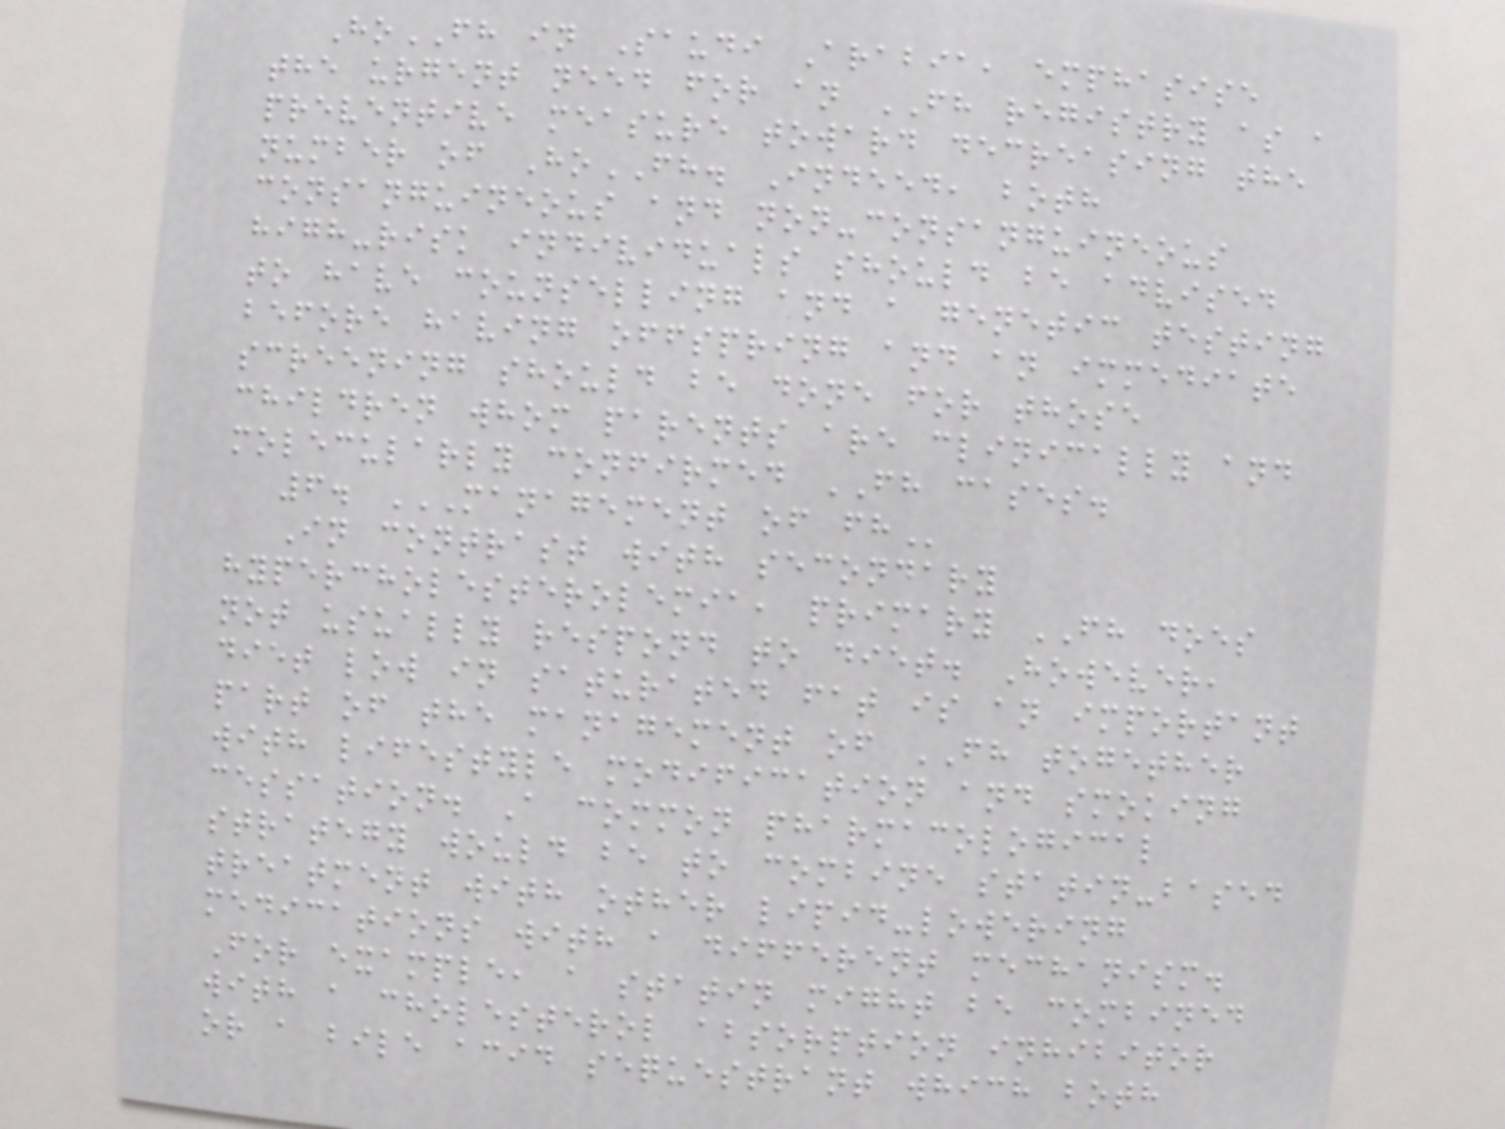HoFH in Saudi Arabia, emphasise
the urgent need for an FH registry as a
preventive measure toward decreasing the
number of HoFH. Indeed, both
consanguineous and non-consanguineous
high-risk individuals should be advised
to have counselling and a genetic testing
before having offspring and an immediate
screening should be done for those
children whom parents are clinically and
molecularly confirmed FH cases.
6. MANAGEMENT OF FH
In contrast with secondary
hypercholesterolemia, primary FH does
not usually respond to diet. However,
diet low in saturated fat is an important
part of the management of FH together
with lifestyle modification and smoking
cessation. A common pharmacological
strategy would be to combine statin-based
treatment with other lipid-lowering
medications with a different mechanism.
For example, a statin might be combined
with a cholesterol absorption inhibitor
or a bile acid sequestrant which both
